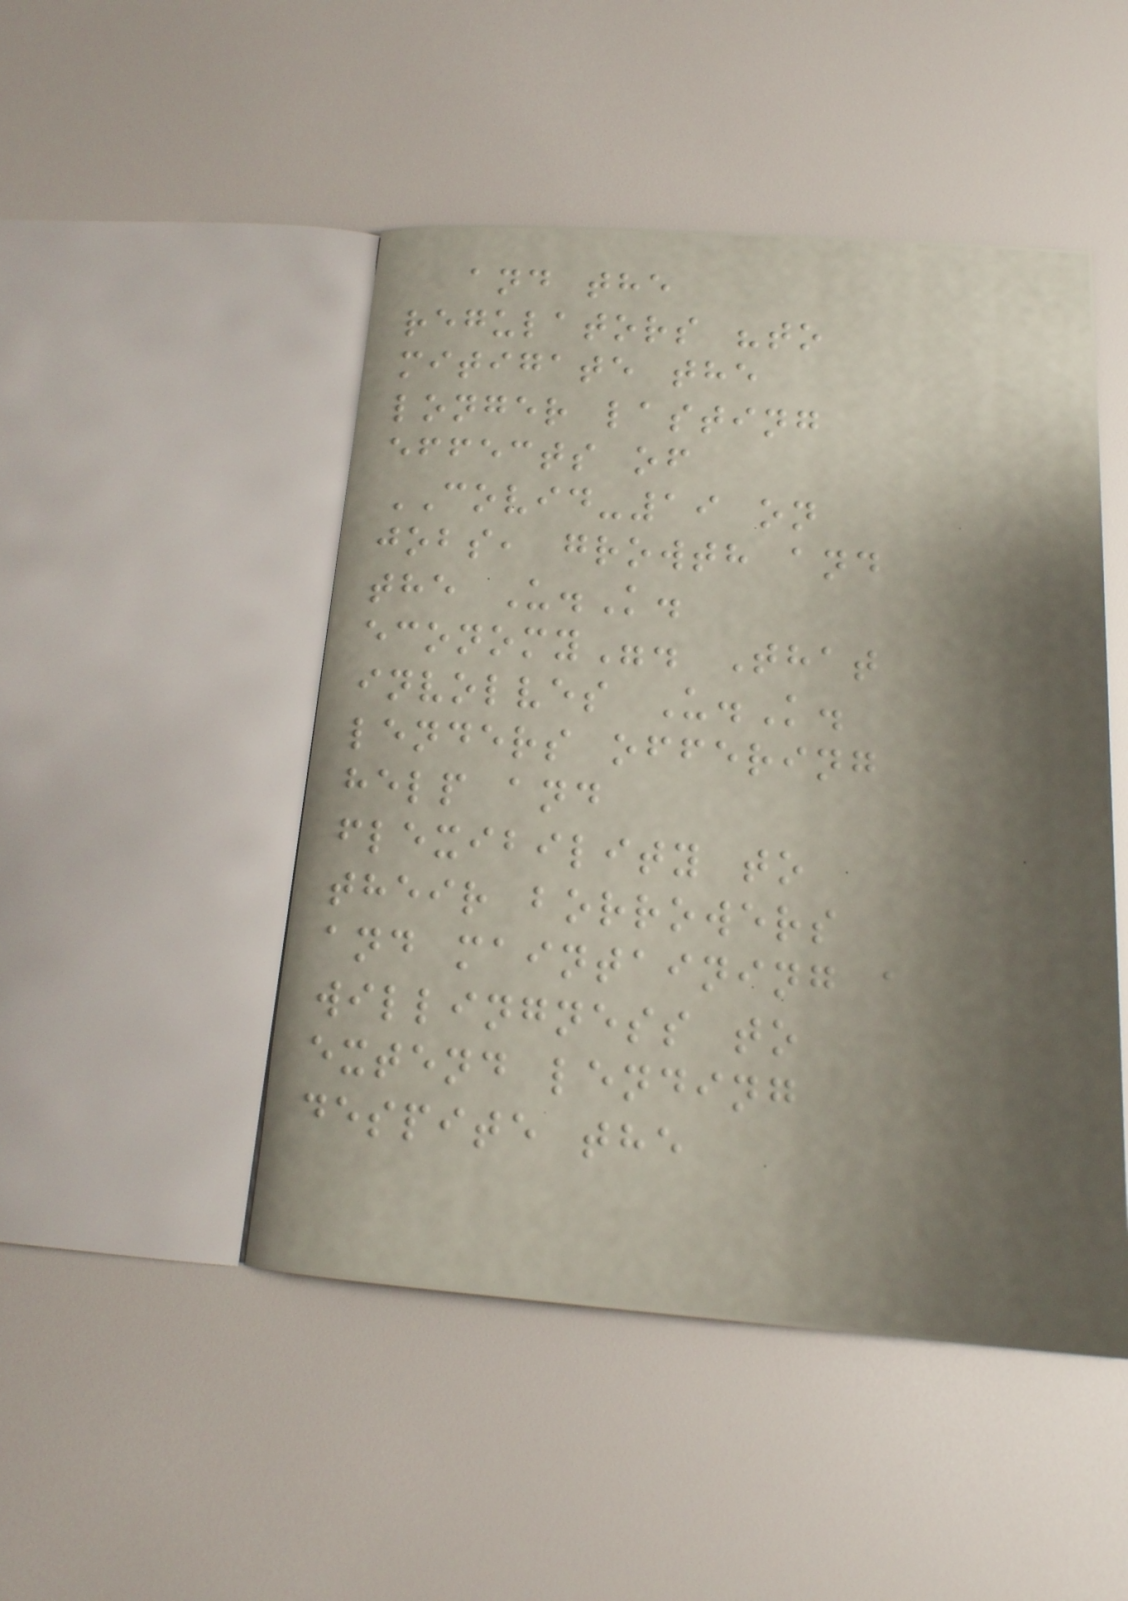and the
regulators "to
mitigate the
longer lasting
effects of
COVID-19 on
jobs, growth and
the U.K.
economy". That
involves U.K.
lenders offering
help and
flexibility to
their borrowers
and maintaining a
willingness to
extend lending
despite the
